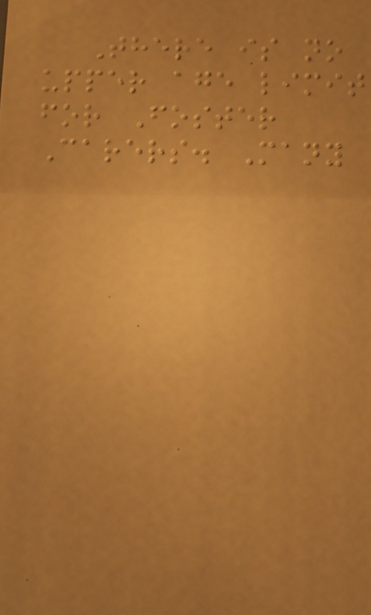There is no
upper age limit
for Foster
Carers. Many
